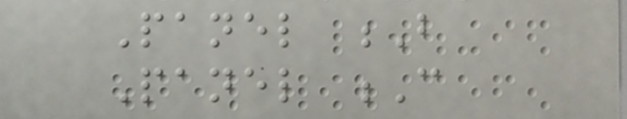Panel B
Panel C
